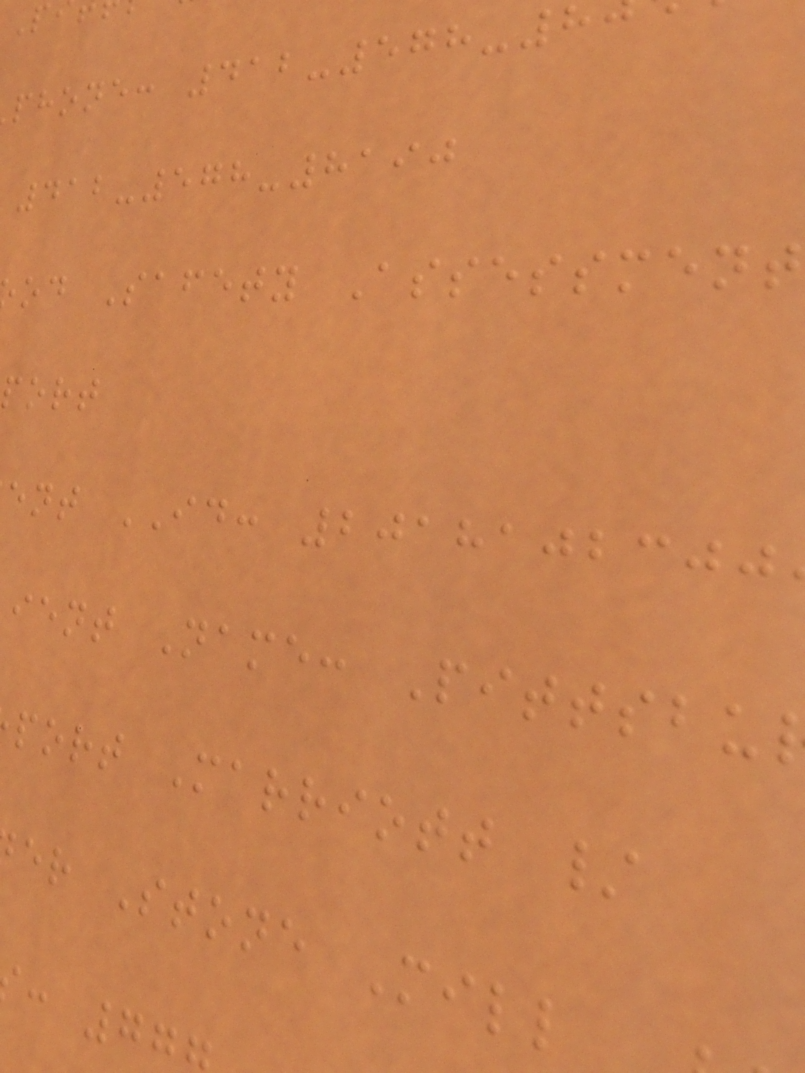phone: 412-578-8
412-578-8190
od Safety Assessment
port
ent ID: 2018102300
ient Name: Pittsbu
port Marriott /
er Stone Mill
